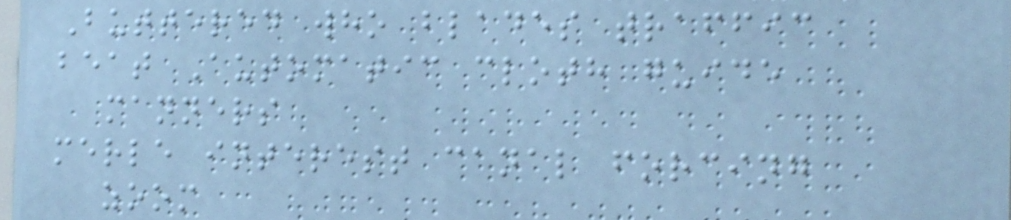Buttered who blades traffic
beat Automatic cloth guide
manners
merle interest canal forcing
zoom
